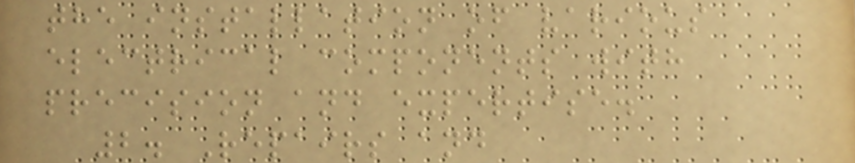the installation of various
electrical components with
precision and expertise.
2. Repairs and
